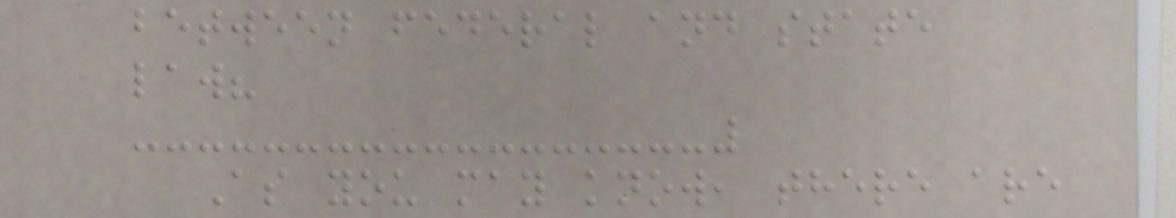between federal and state
law?
As you may know, there are
